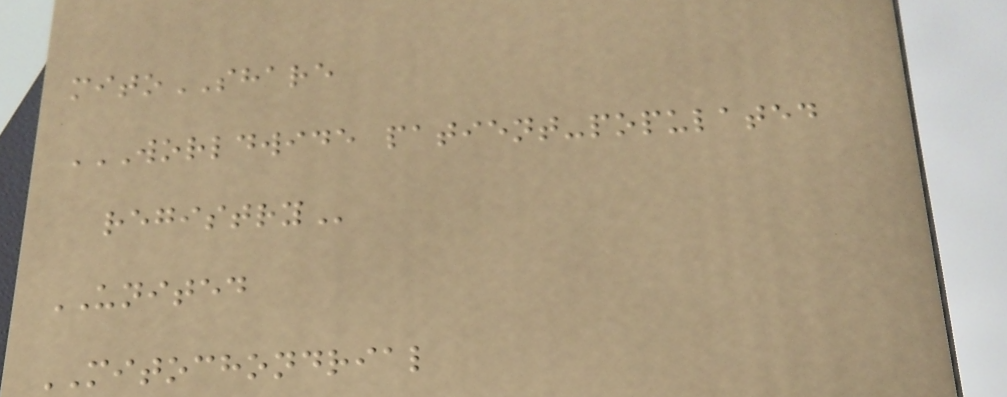mitoSHARE
WORLDWIDE PATIENT-POPULATED
REGISTRY
UNITED
MITOCHONDRIAL
